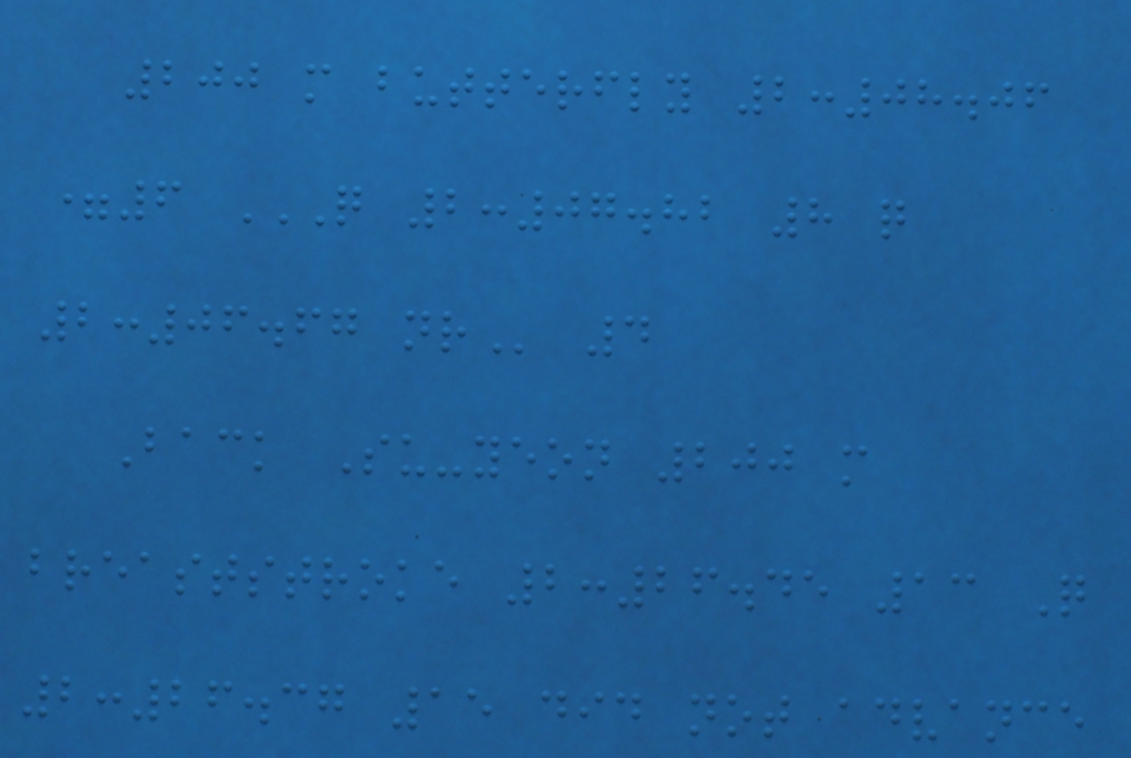200 m butterfly 2:08.06
=6 Q 2:07.82 8 Q
2:06.67 NR 4
Back Su-yeon 200 m
breaststroke 2:26.45 13 Q
2:26.37 15 did not advance
